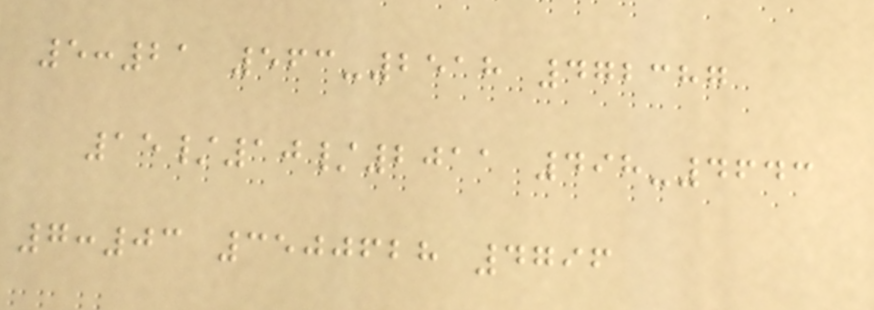5:21 563-2518 472387
15/10/2011 498-4643
7:03 3500628 4796
